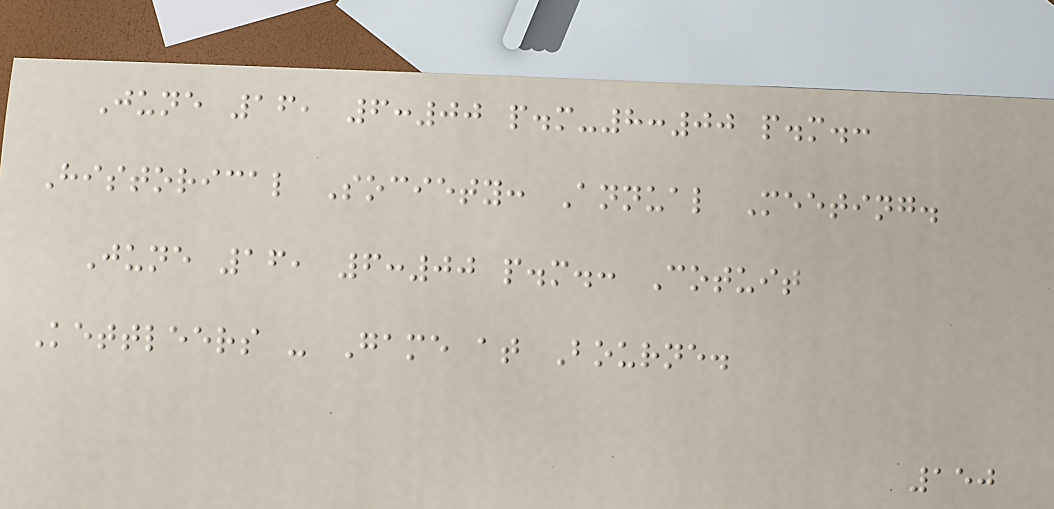June 16, 6:00 p.m-8:00 p.m.:
Historical Society: Annual Meeting.
June 16, 6:00 p.m.: Cotuit
Kettleers - Game at Bourne.
150
